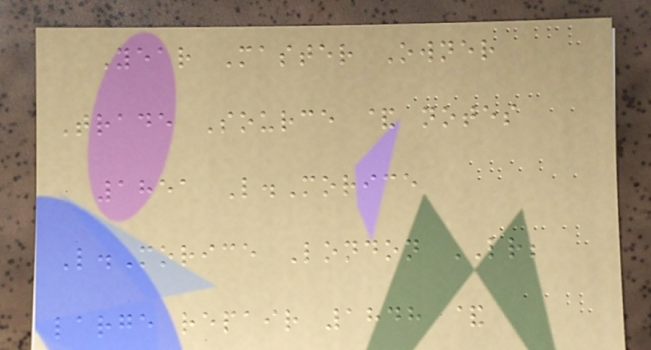Year Master Owner
Trade Source & notes
1851 L.Morice
L.Morice London LR;
large repair 1848 &
